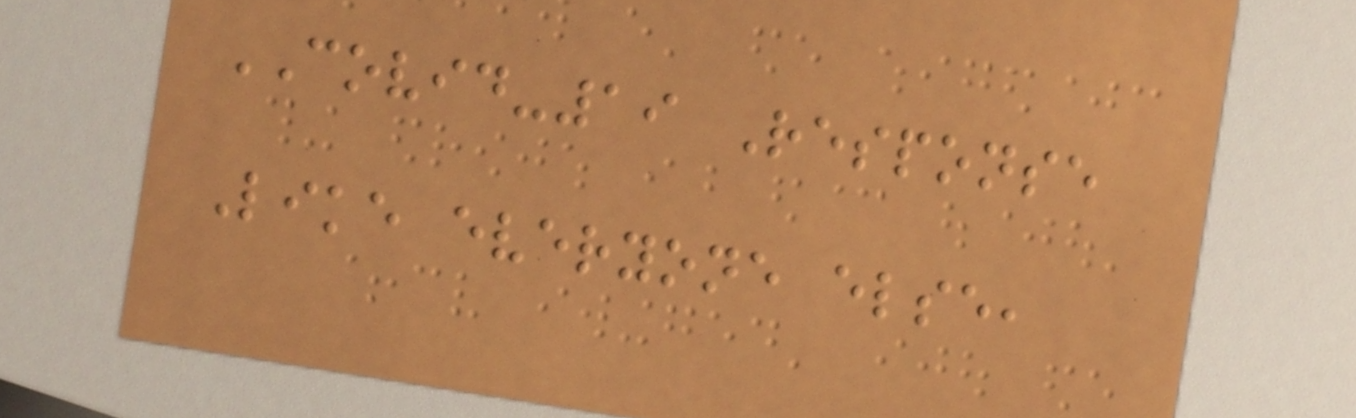COVID-19 Response
Like everyone else,
